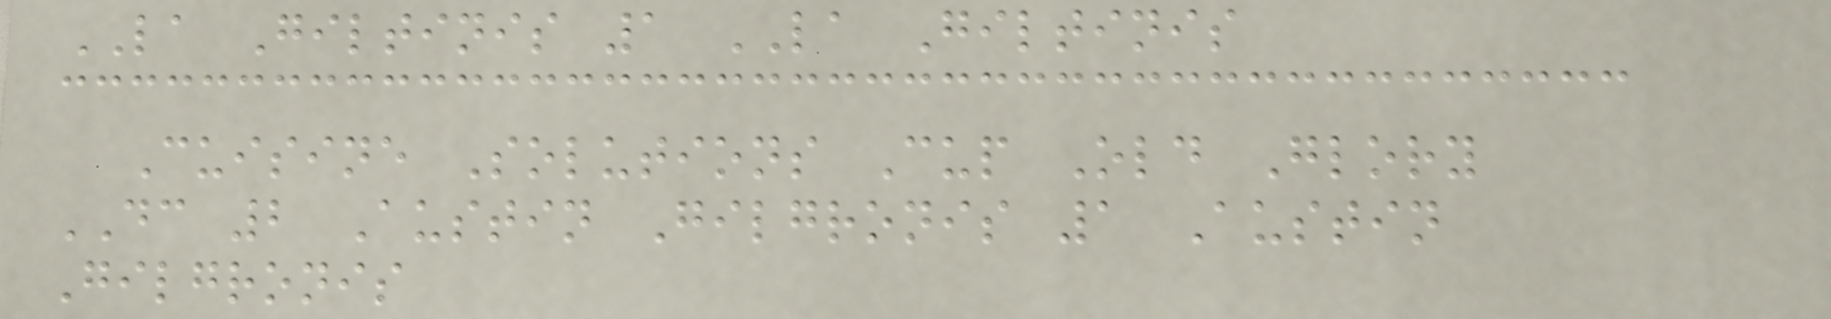LA Giltinis 1 LA Giltinis
Cuisine Solutions Cup Old Glory
DC 2 Austin Gilgronis 1 Austin
Gilgronis
